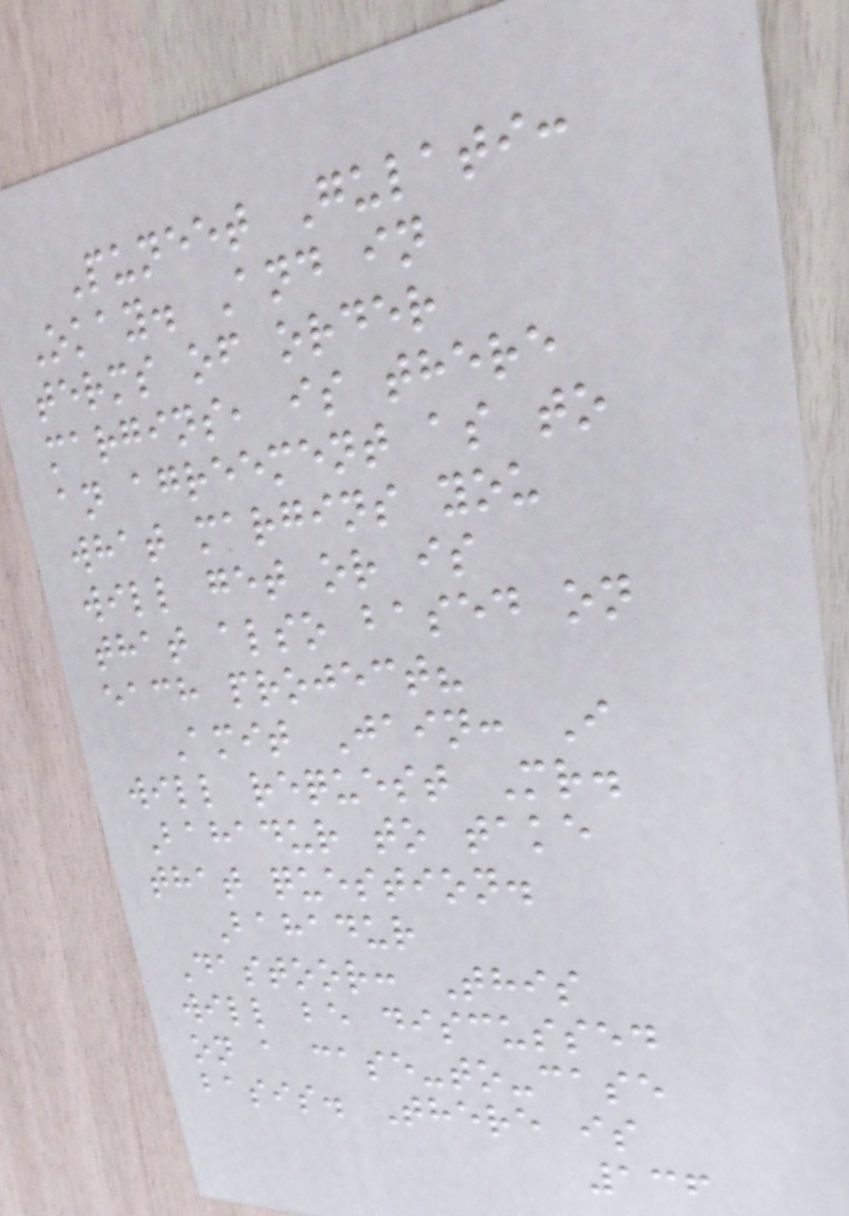Puneet Gulati:
Okay. And in
terms of order
margins, is there
an agreement as to
what margins you
will get or is
that also based on
each project?
Amit Jain: I
will request Mr.
Bahadur to take
that question.
Bahadur
Dastoor: This
will be discussed
on a case-to-case
basis. There is
136
